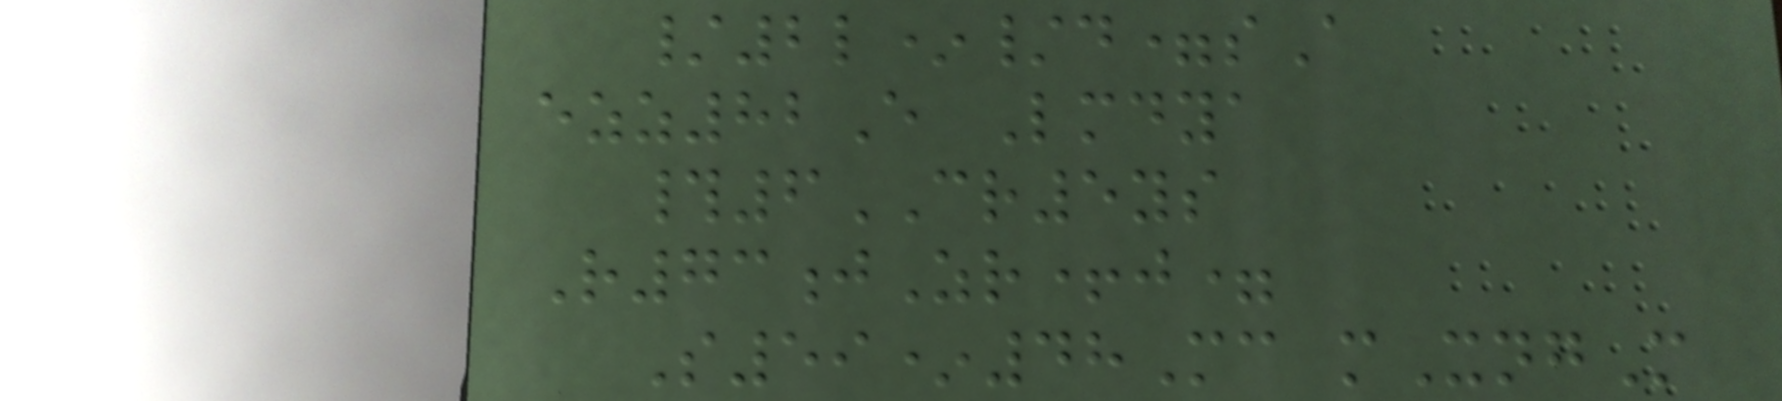/2l*/d=sA
ezz82E Lmdya
#6CR5ys
R73jZr+j=
S59*48Mc mXngM
